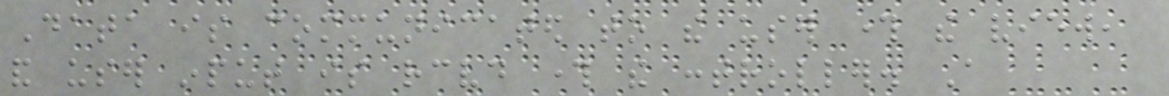Data is communicated to the user through the view,
and user input is received through the controller. A
